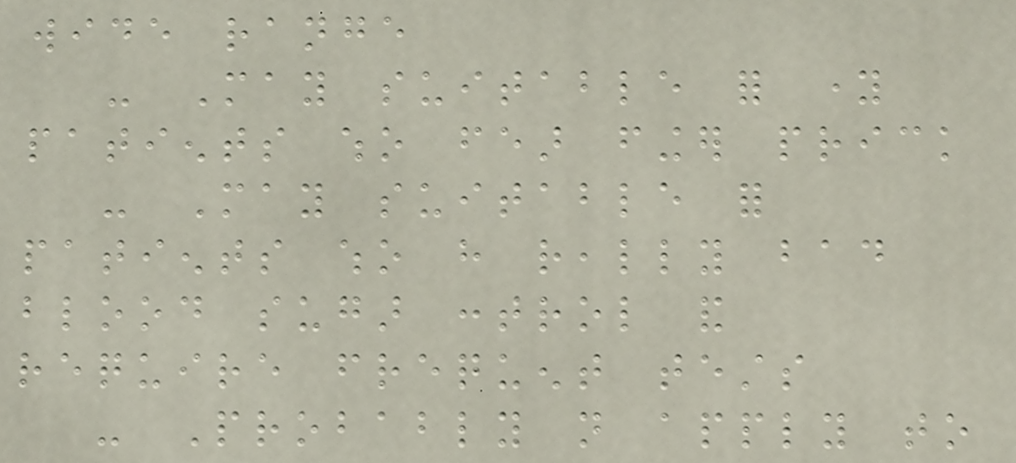wide range
- May suitable for young
patients who fear finger prick
- May suitable for
patients who have really bad
blood sugar control and
require frequent tests
- Probably not apply to
